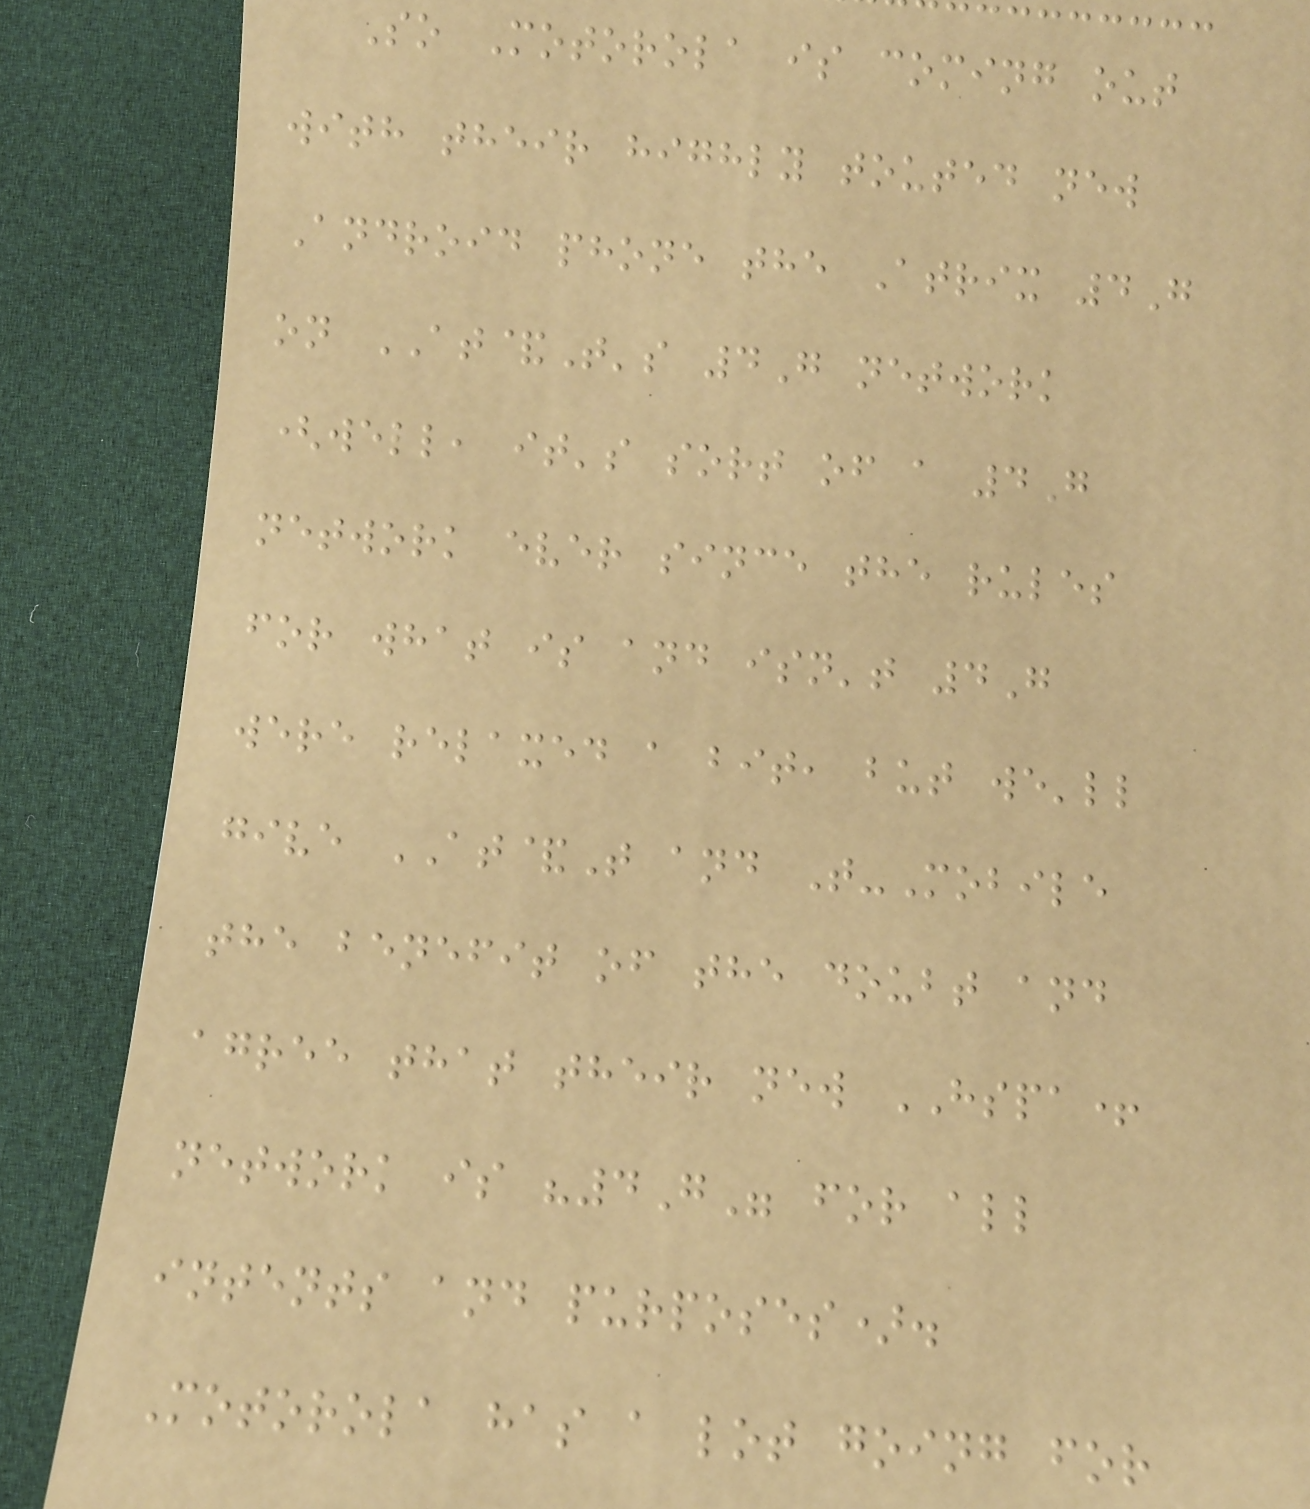So Motorola is coming out
with their highly touted new
Android phone the Atrix 4G
on AT&T's 4G network
(well, it's sort of a 4G
network ever since the rules
for what is and isn't 4G
were relaxed a bit, but we'll
give AT&T and T-Mobile
the benefit of the doubt and
agree that their new HSPA+
network is "4G" for all
intents and purposes).
Motorola has a lot going for
